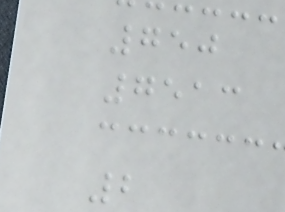750
7513
2
